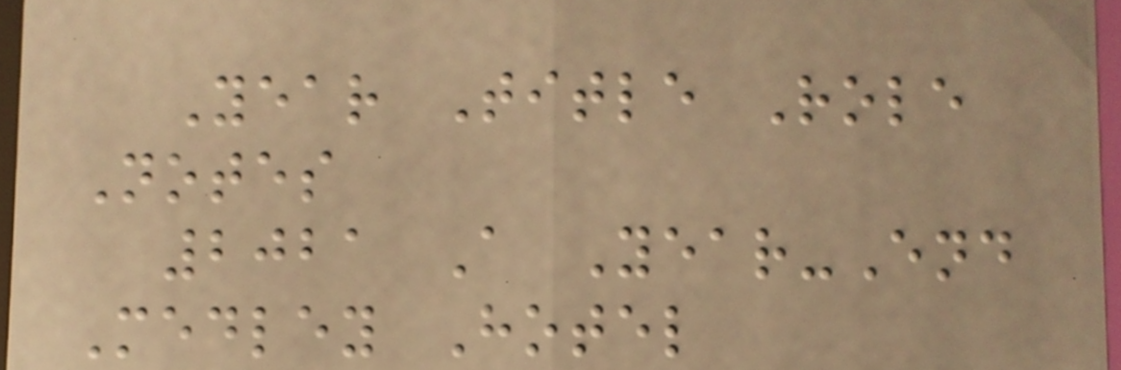Year Title Role
Notes
2021 A Year-End
Medley Hotel
